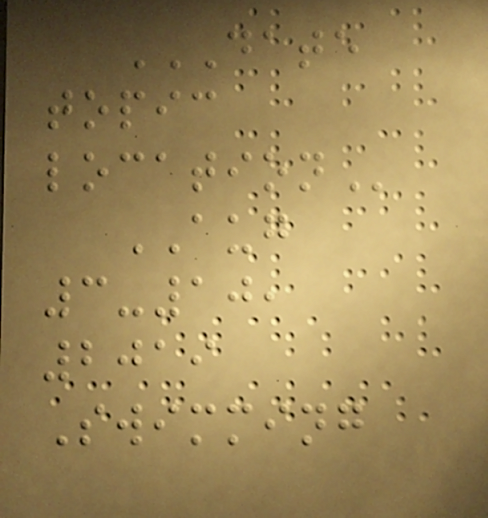DATE
TOPIC
LOCATION
AUG
3-10,
2019
Swimming
